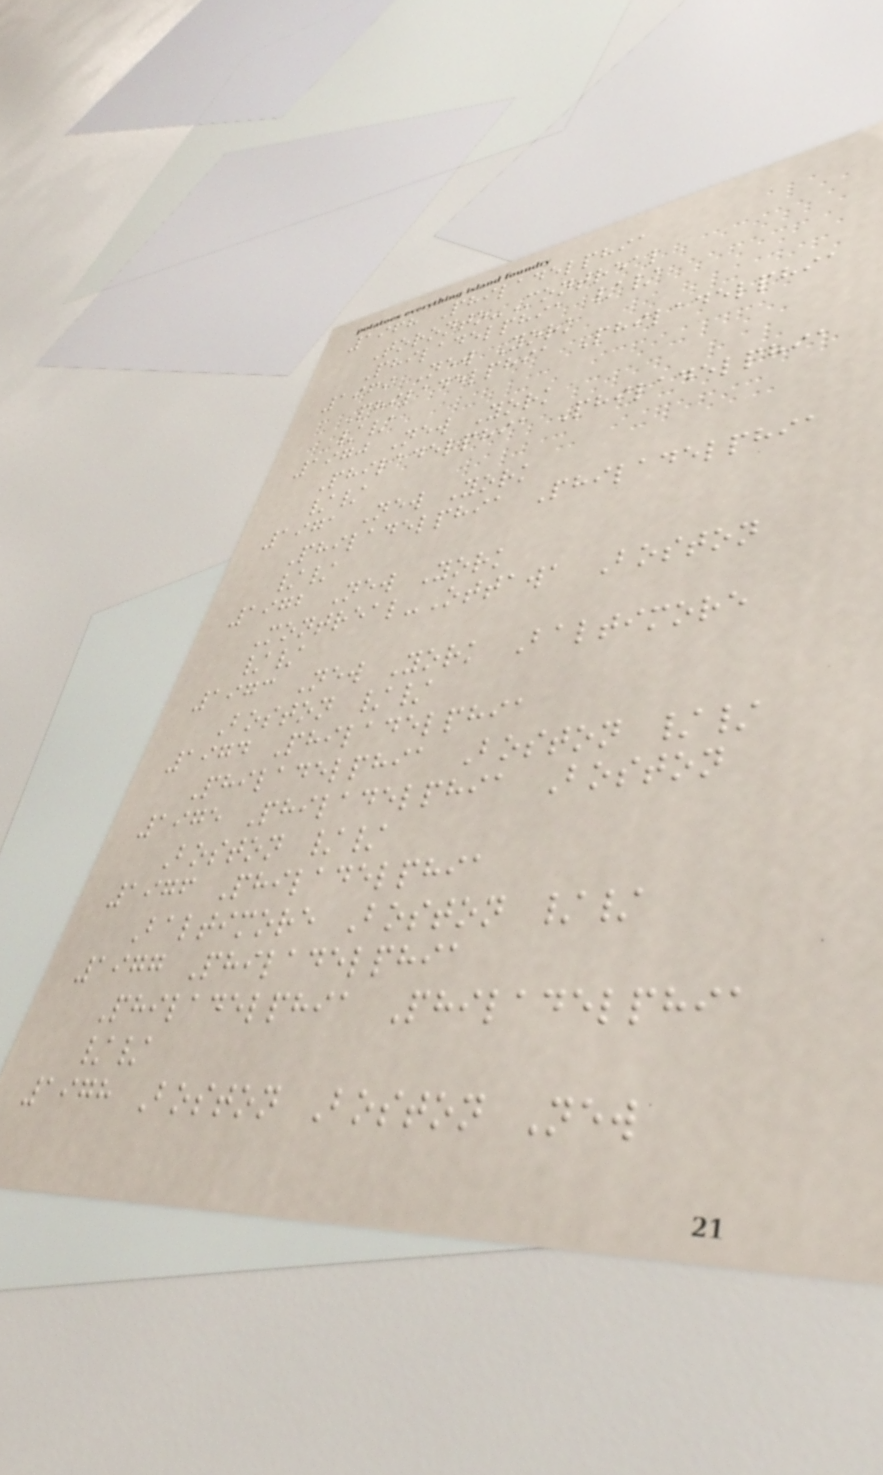1968 Philadelphia
Toronto-Montreal
Philadelphia //
1969 New York
Philadelphia Philadelphia
//
1970 New York
Philadelphia Philadelphia
//
1971 New York
Philadelphia Philadelphia
//
1972 New York
Montreal-Ottawa Boston
//
1973 New York Baltimore
Boston //
1974 Philadelphia
Philadelphia Boston //
1975 Philadelphia Boston
Boston //
1976 Philadelphia
Baltimore Boston //
1977 Philadelphia
Philadelphia Philadelphia
//
1978 Boston Boston New
